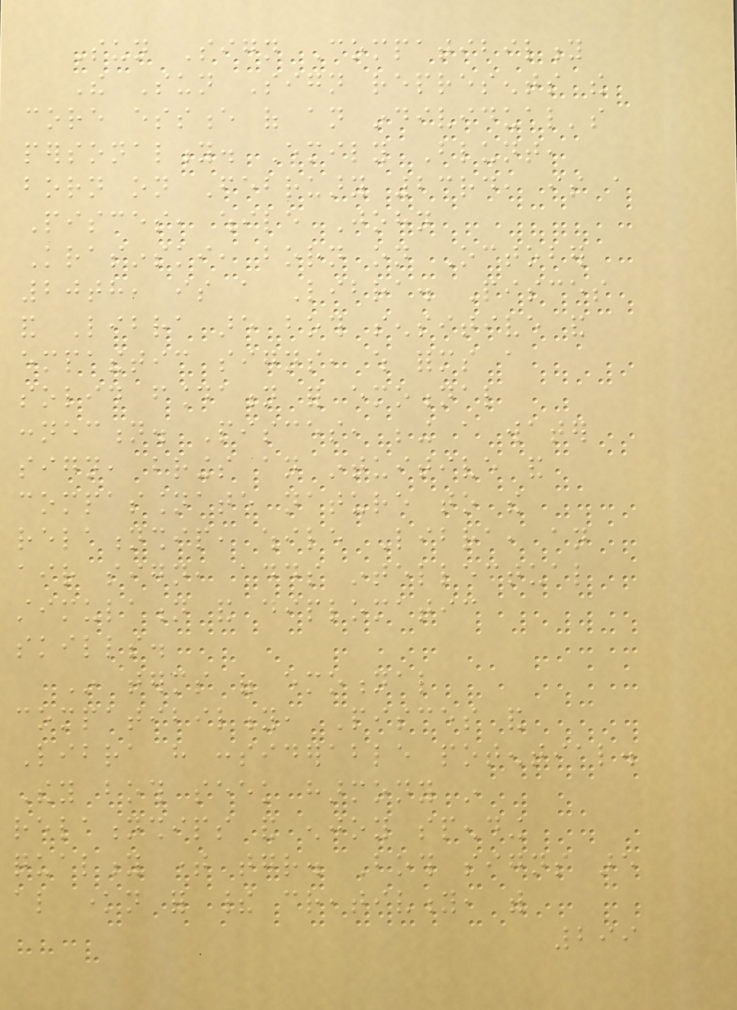Sun Sign Compatibility
The Sun Sign represents the
core essence of an individual's
personality. Emily Blunt,
born on February 23rd, is a
Pisces, while John
Krasinski, born on October
20th, is a Libra. Pisces
and Libra are both sensitive and
empathetic signs, which forms a
solid foundation for emotional
connection. Pisces, being a water
sign, brings an intuitive and
compassionate nature to the
relationship, while Libra, an
air sign, adds intellectual
stimulation and diplomatic
skills.
In terms of emotional
compatibility, Pisces and
Libra have considerable potential.
They both seek harmony in
relationships and enjoy spending
quality time together. Both signs are
also known for their creativity, with
299
